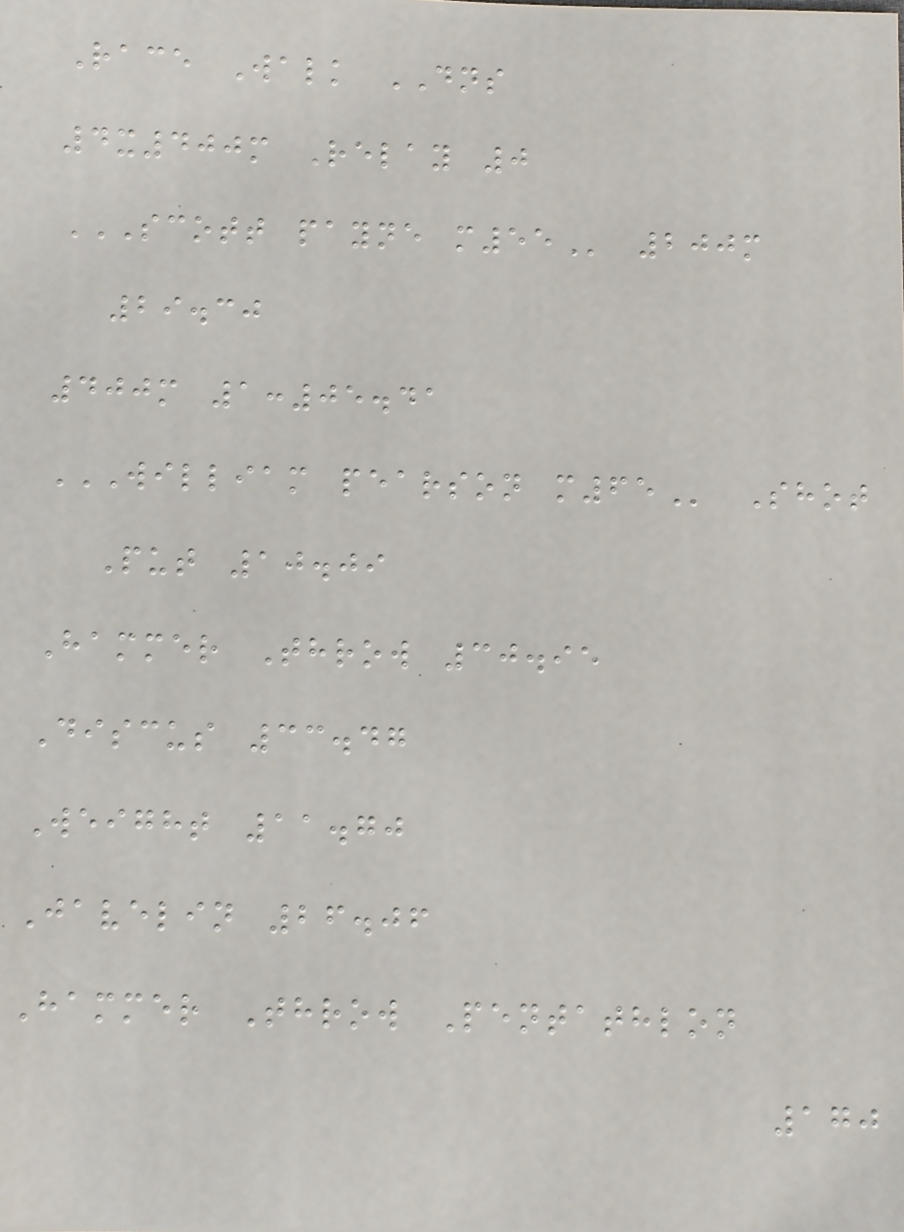Race Walk DNS
4x400m Relay 0
SCOTT PAYNE M55 200m
29.30
400m 1:05.41
WILLIAM PEARSON M65 Shot
Put 10.09
Hammer Throw 30.95
Discus 33.47
Weight 11.70
Javelin 26.06
Hammer Throw Pentathlon
170
